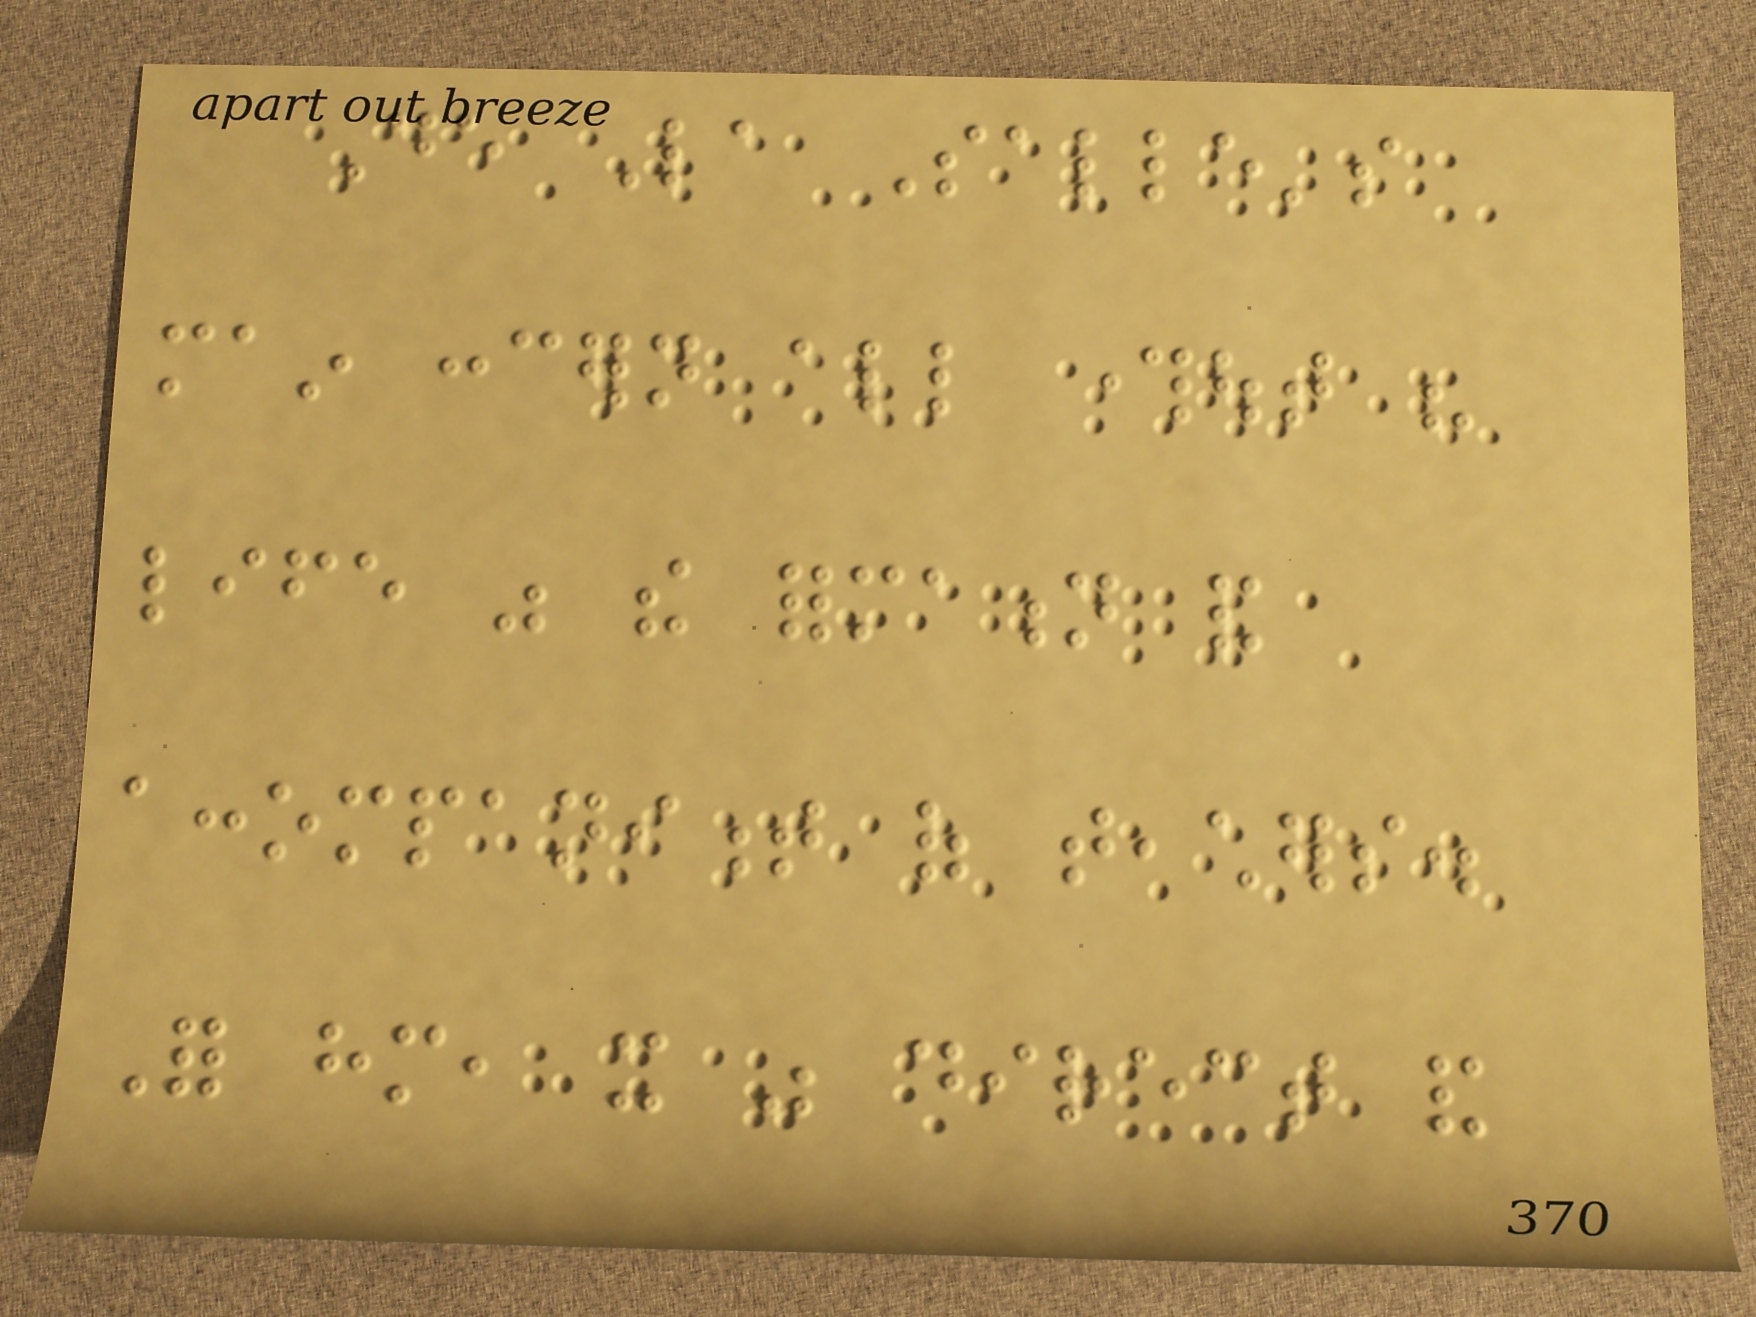De La Salle's
main concern all throughout his
life was the formation and
accompaniment of teachers.
For him, it was direct and
